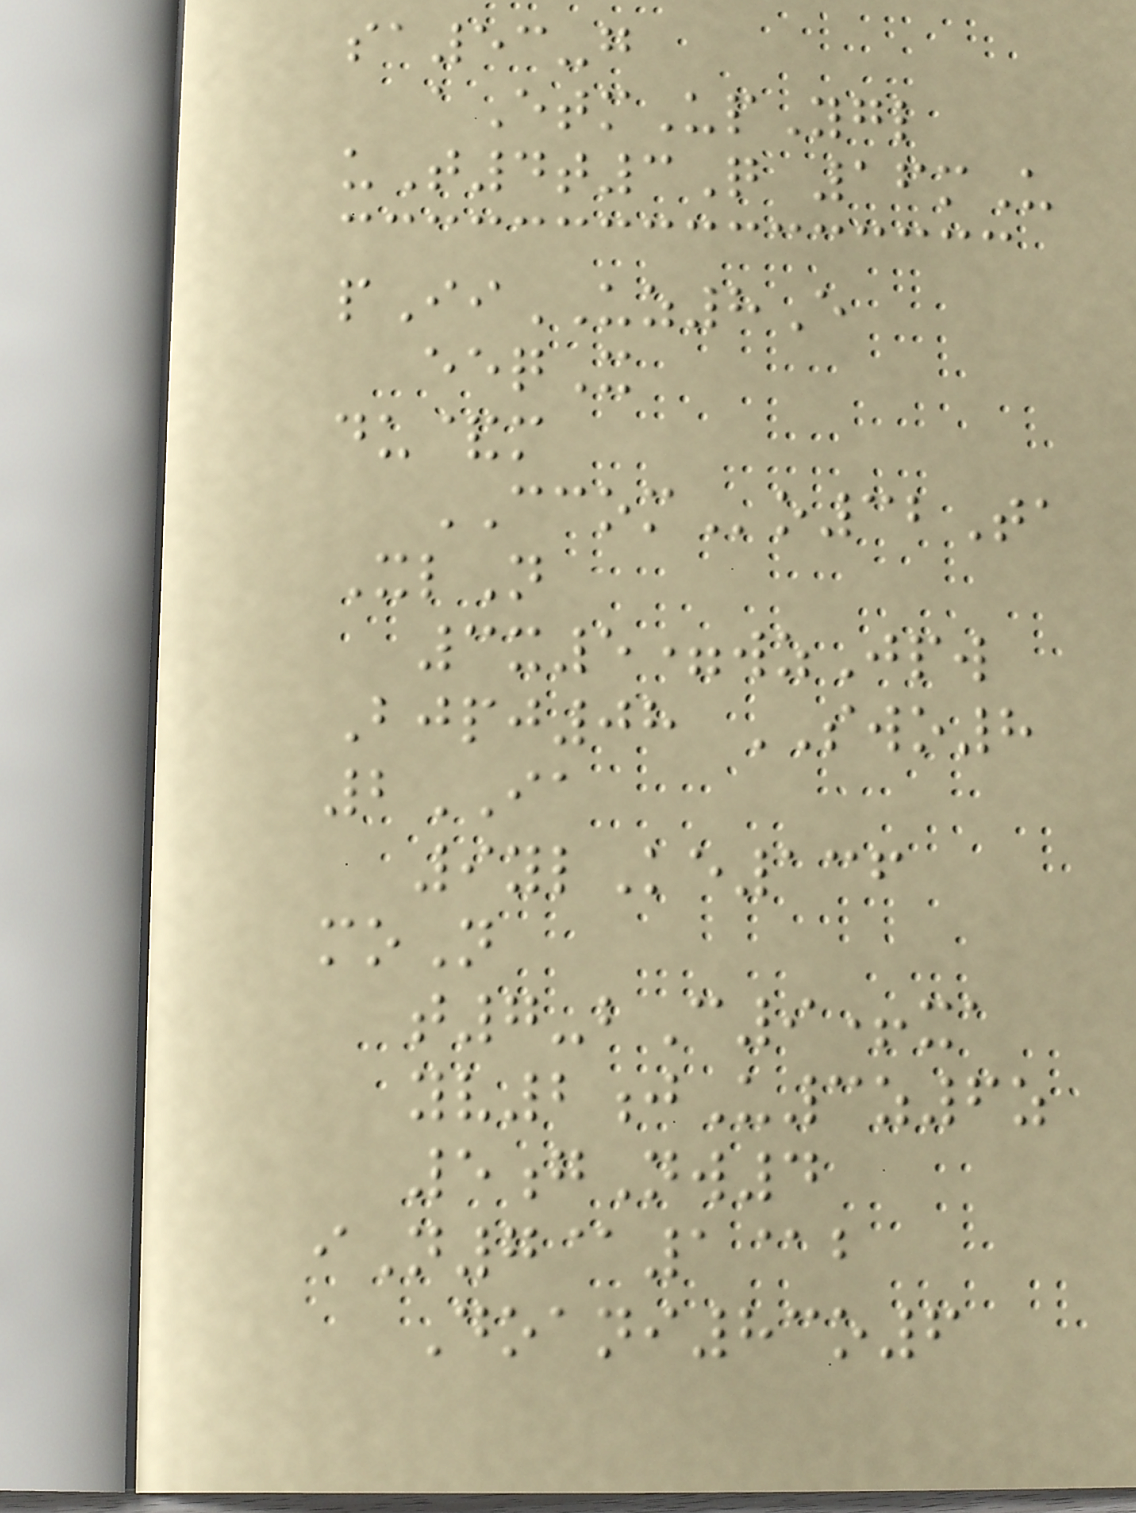sa53-g
aEtmUpYgl
uT4t3Q 16mU
pIiUZ8E
eeqX
du&m
CCOMo32Ta
XlN
3x5=wzJpw
Bjpj08 SWO8
2IA
9ylKe136
moN
t7-bC9+xa
yv2jU3z6z
5gNw4
iN7@1@b
Doani83o6
